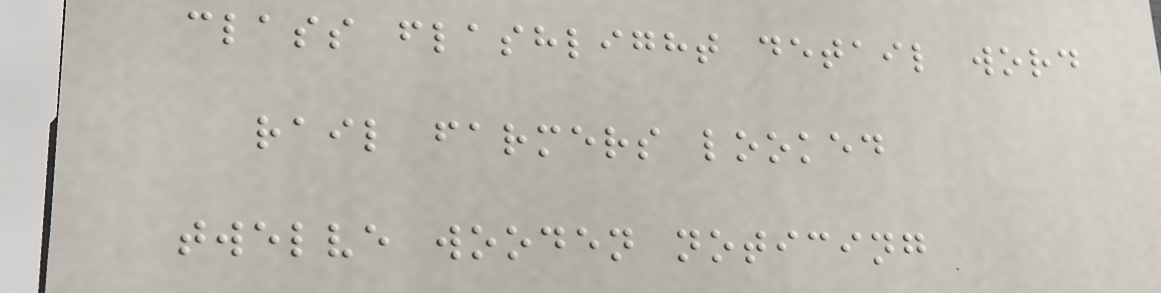class flashlight detail word
rail farmers looked
twelve wooden noticing
